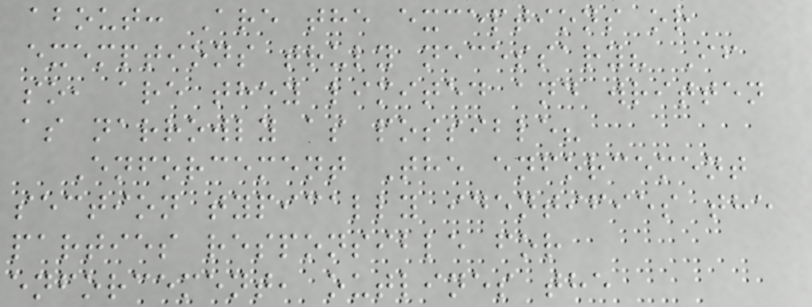about: Are the exceptions or
exemptions truly necessary? If
so, are they limited and written
as narrowly as possible?
Enforcement The enforcement
section typically identifies the
parties responsible for
enforcement, outlines the
